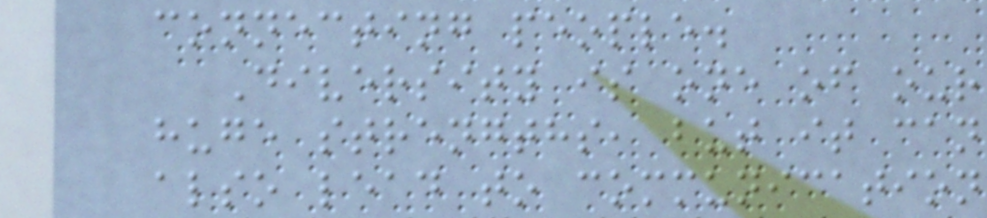connecting people.
Diversity is one of our
huge strengths, but it can
also lead to communication
